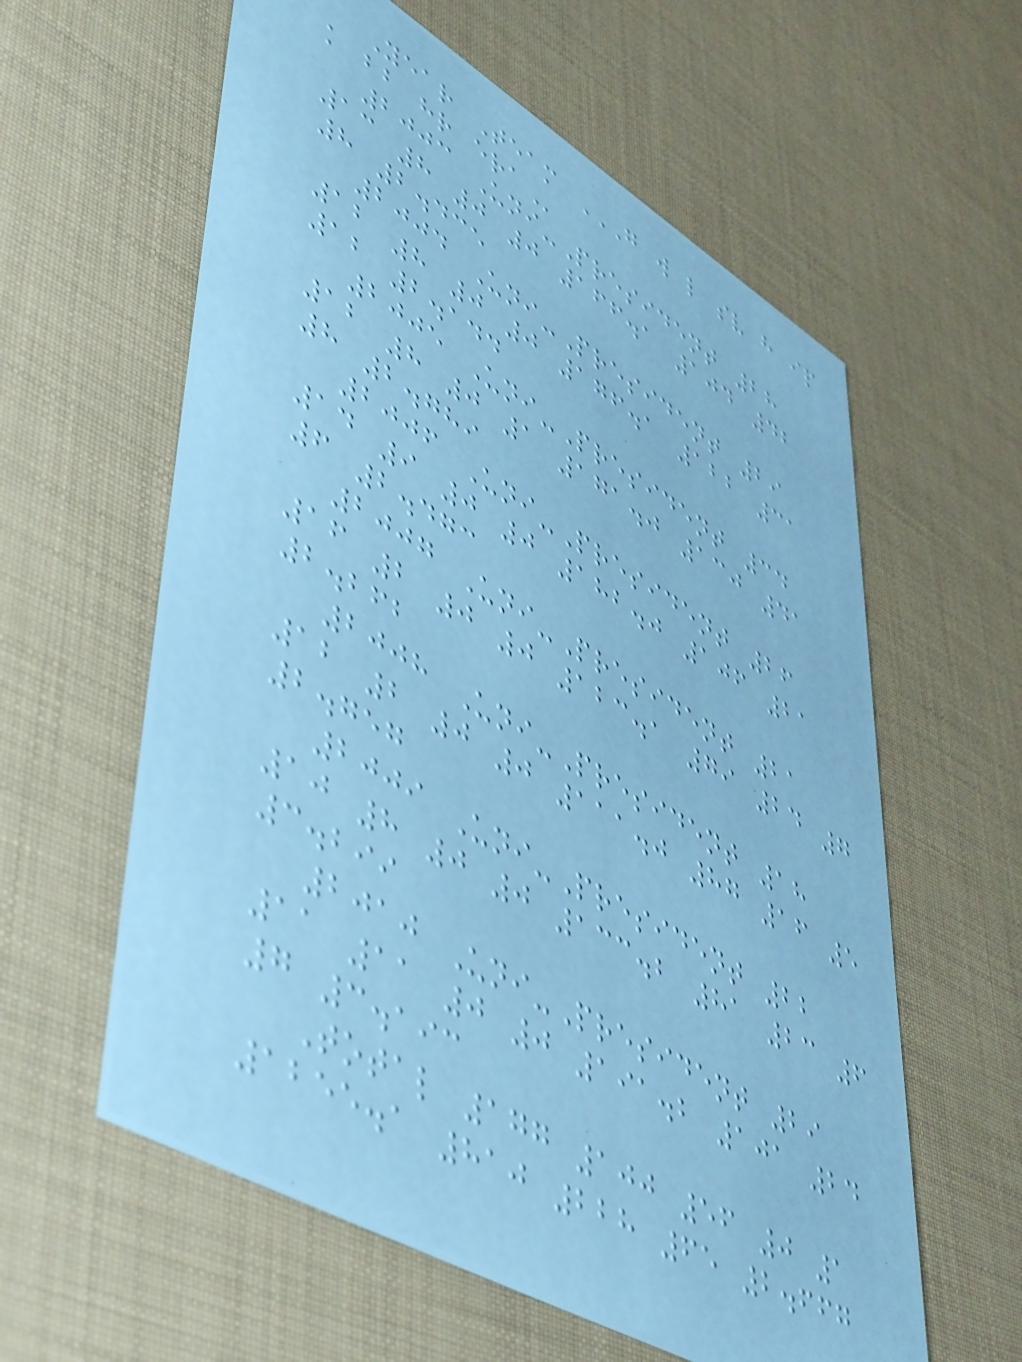Year Team G W L SV H IP
K BB HR ERA
2003 Uni-President 28
13 8 0 0 166.1 104 42
8 2.435
2004 Uni-President 29
12 8 0 0 176.1 122 31
12 2.144
2005 Uni-President 34
12 8 0 1 171.0 130 41
8 2.789
2006 Uni-President 26
14 9 0 0 182.0 106 21
6 2.473
2007 Uni-President 21
16 2 0 0 123.1 79 24 7
2.262
2008 Uni-President 18
12 2 0 0 111.0 87 16 5
2.757
2009 Uni-President 22
10 8 0 0 133.2 81 23 6
3.299
2010 Uni-President 29
11 11 0 0 191.2 101 24
7 3.193
Total 177 100 56 0 1
1255.1 810 228 65 2.667
